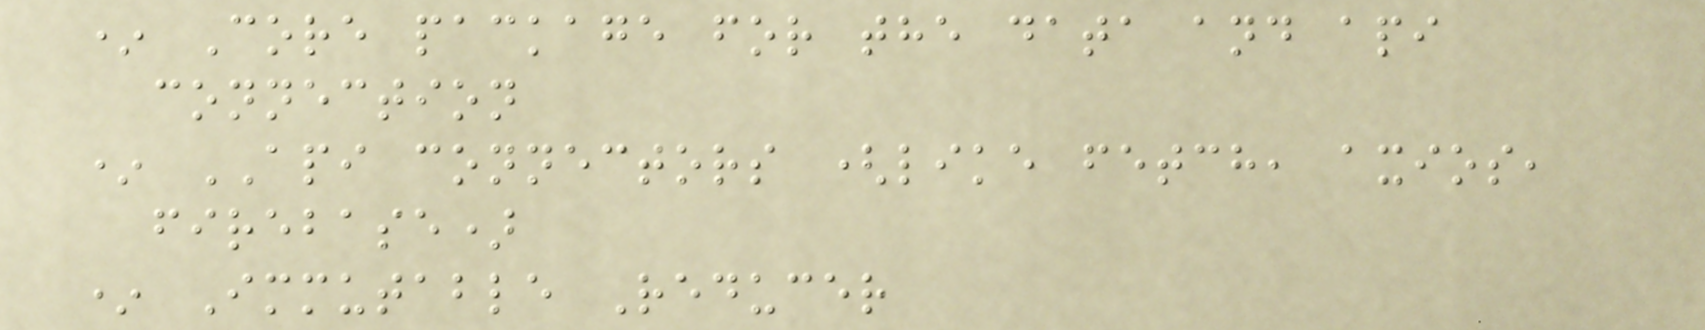* Core package for the data and api
connection
* API connectors (like fetch, axios,
firebase)
* Immutable Reducer
